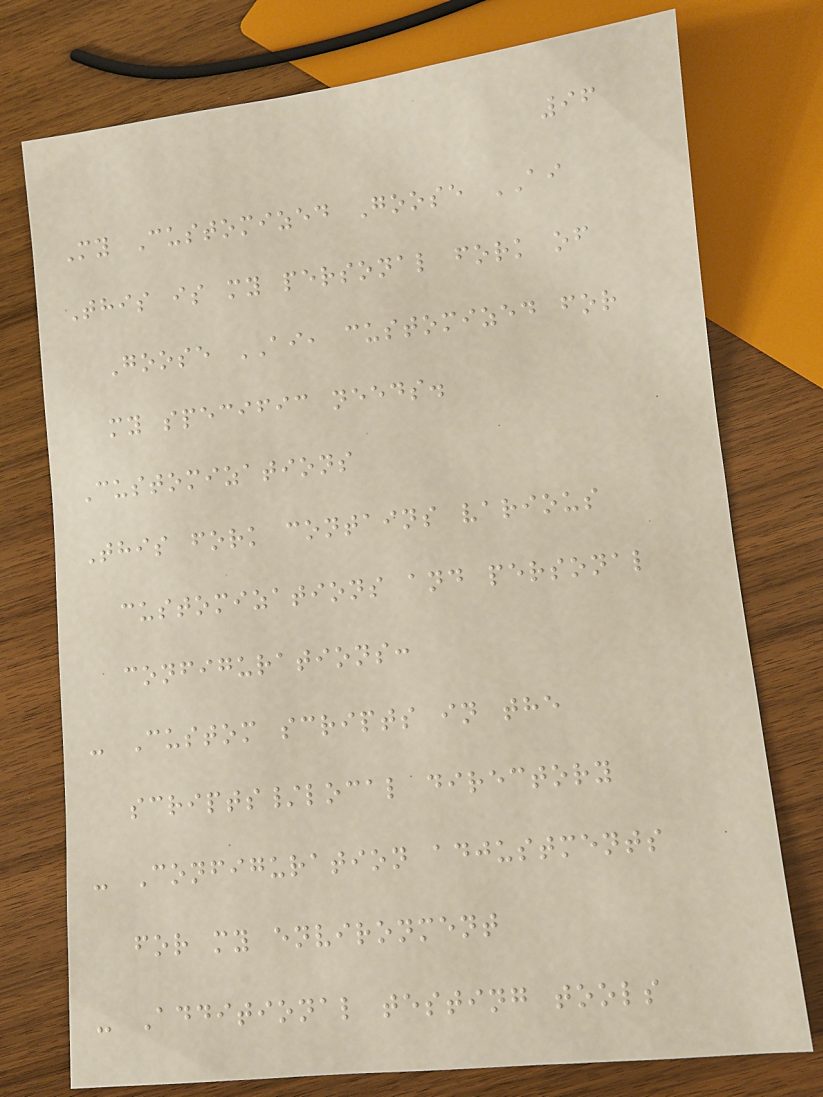96
My Customized Goose AI
This is my personal fork of
Goose AI, customized for
my specific needs.
Customizations
This fork contains various
customizations and personal
configurations:
- Custom scripts in the
scripts/local directory
- Configuration adjustments
for my environment
- Additional testing tools
